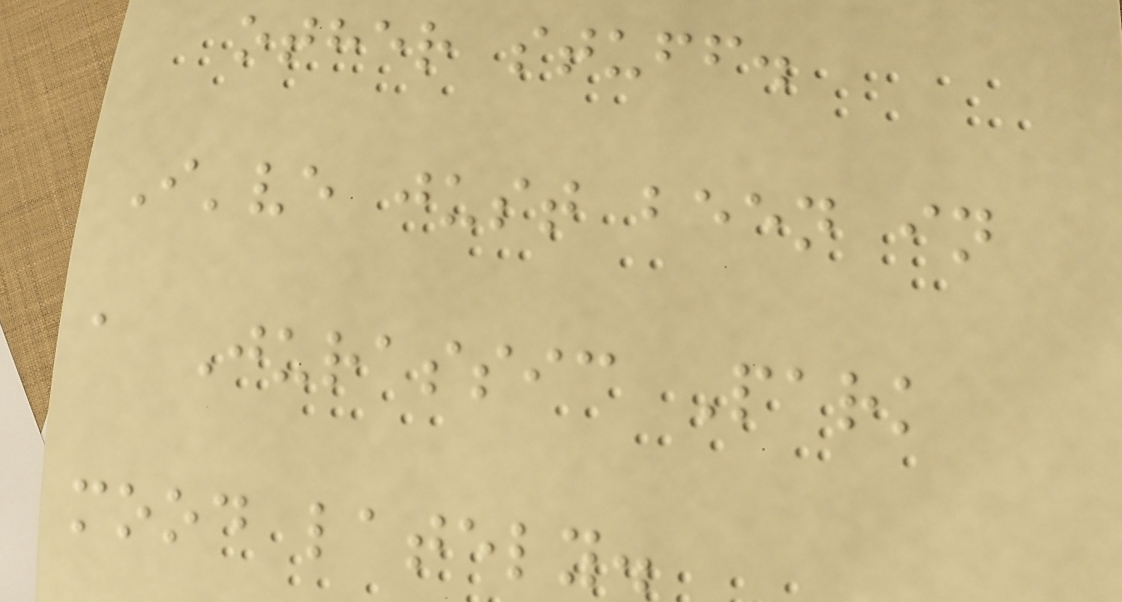other stuff.
I've just been in
a Jurassic Park
mood lately.
